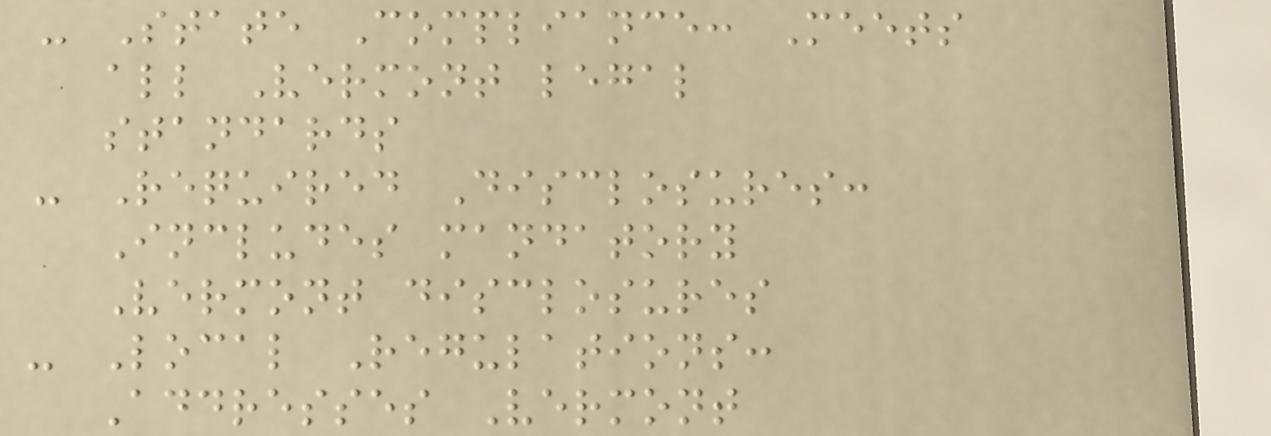- State Compliance: Meets
all Vermont legal
standards
- Required Disclosures:
Includes mandatory
Vermont disclosures
- Local Regulations:
Addresses Vermont
